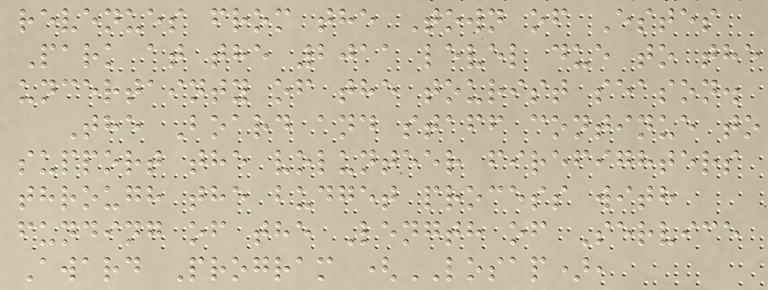revenues from the Town of Estes
Park at the 2011 level due to the
uncertainty of the tourist season.
The Board and staff continue to
support the volunteer firefighters
through the budget process with
funding of the Length of Service
Award Program (LOSAP),
